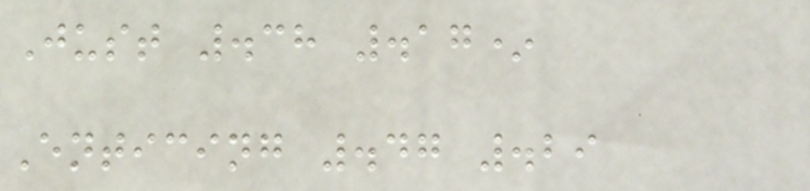Just .38 .17*
Enticing .47 .29
